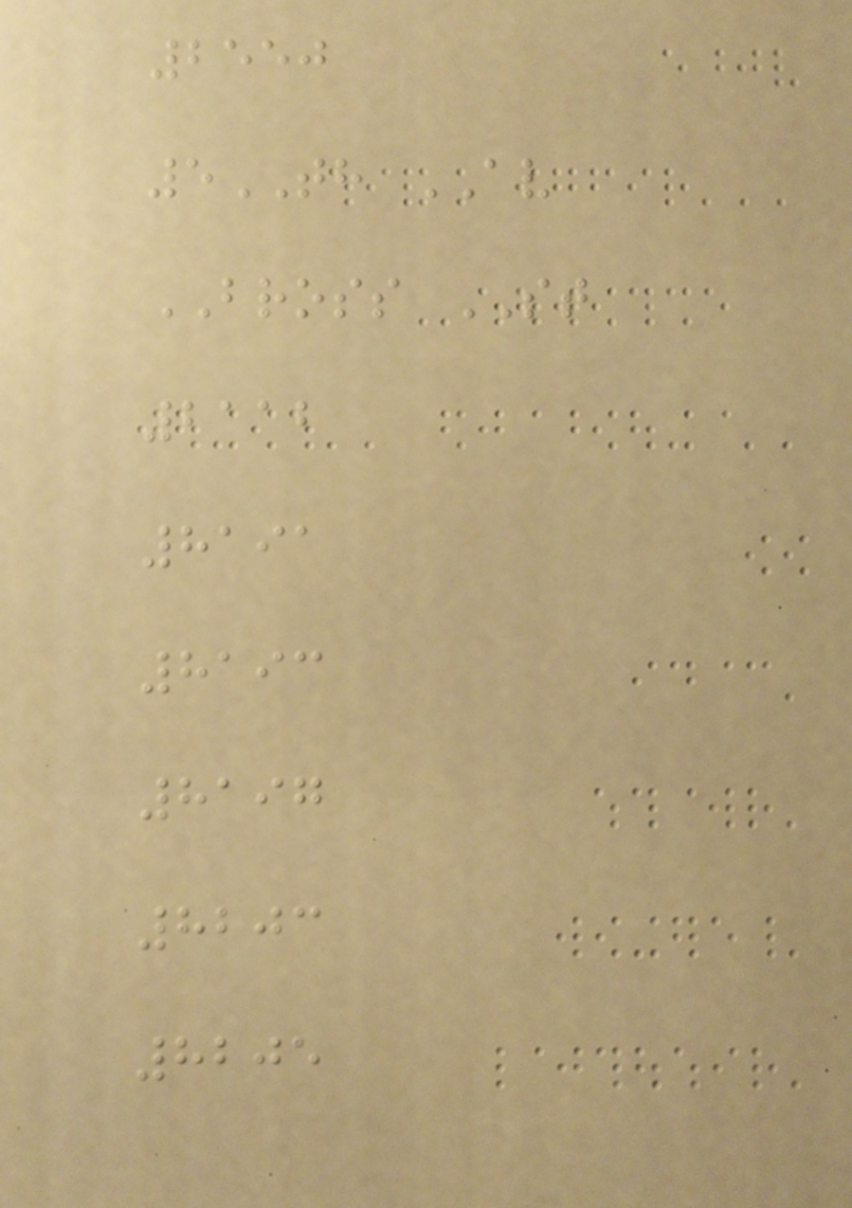2550
5TH AV
BROSS ST
2112
8191
8193
8197
8203
8205
